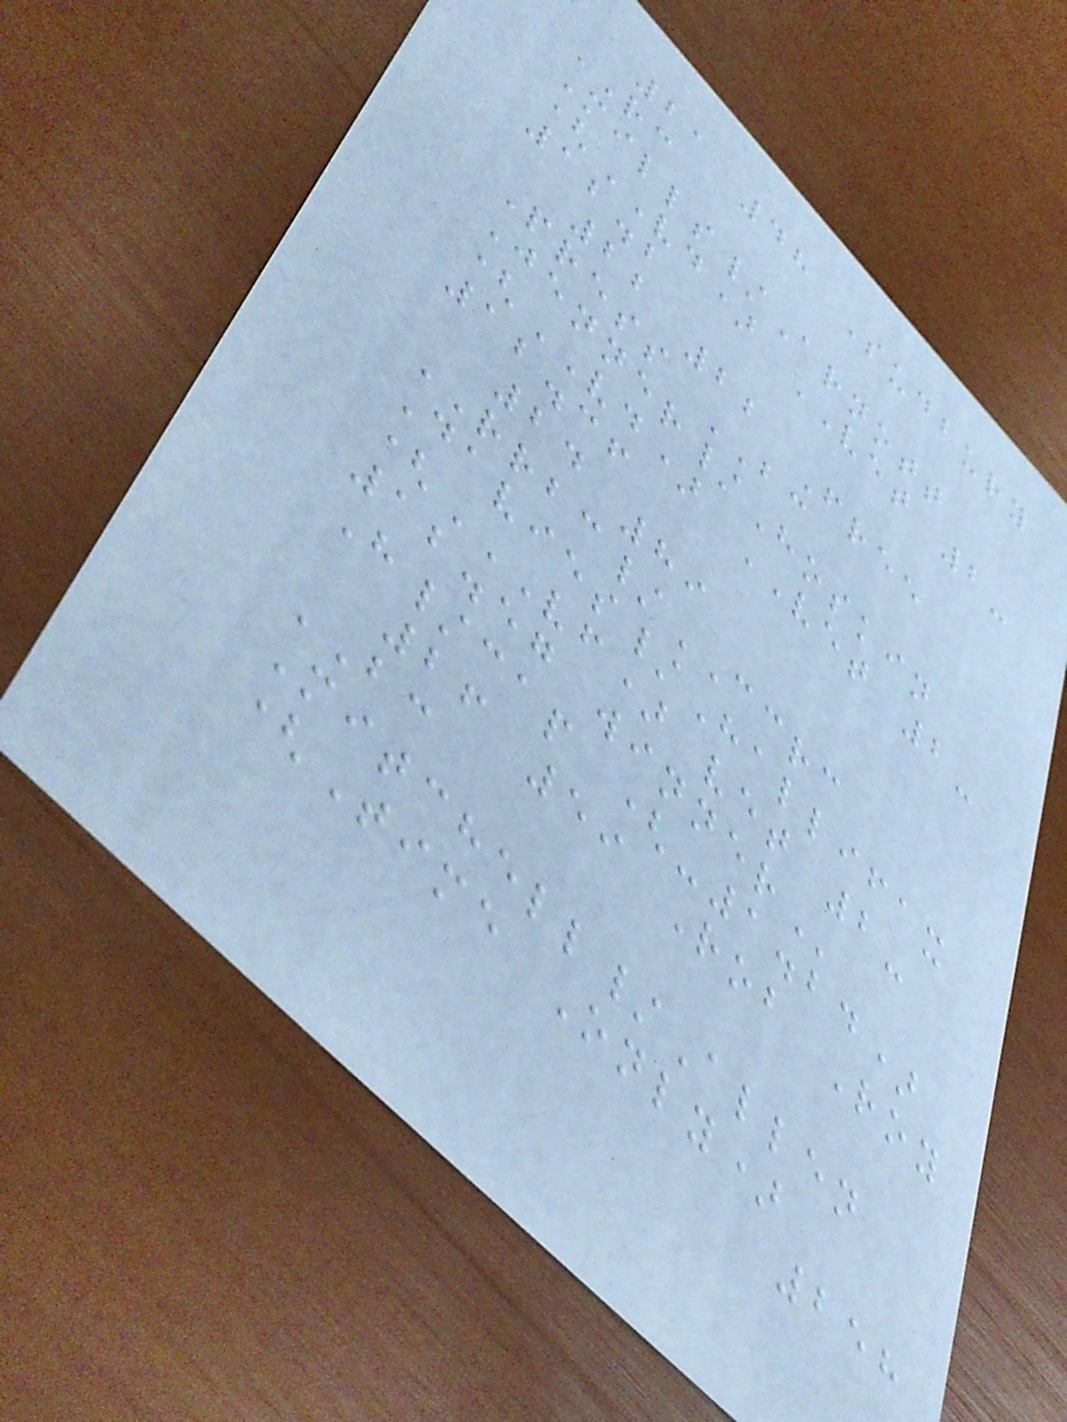21 48 Sudbury
RC
Mills/Arnott
(VD) VET 2-
12.2
22 22 Free
Press BC
Jenner/Hoskin
(VD) VET 2-
12.36
24 89
RRBC/CCRC
Davies/Hallifax
(VF) VET 2-
12.57 WINNER
H/cap (-1.24)
26 59 Rob Roy
BC
Mitchell/Allen
(Time Only)
258
